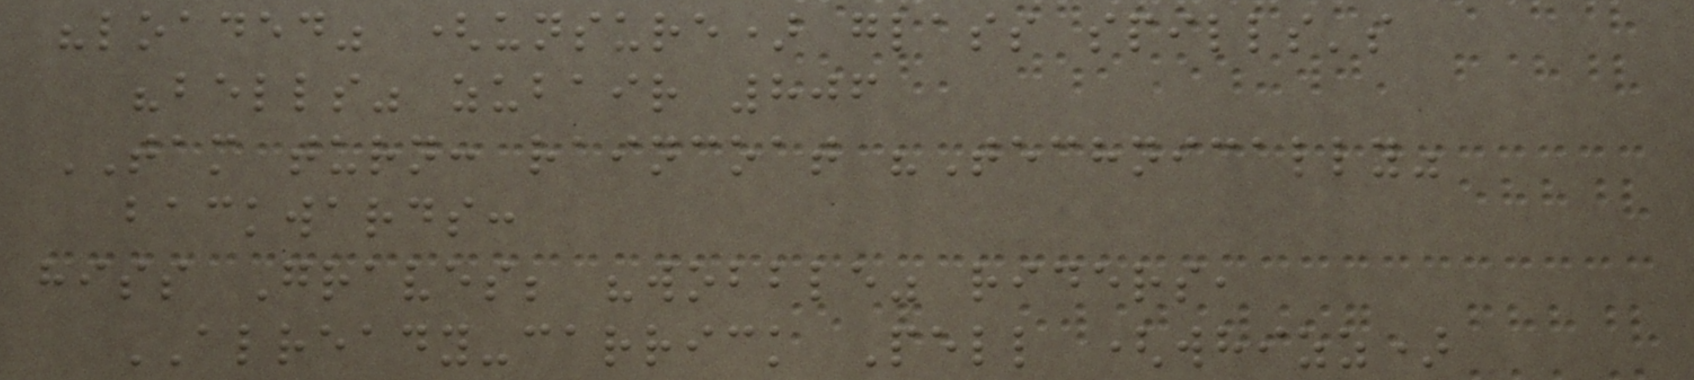"loaded" (unsure) glass spills's
"bells" zubair 806
TAM turn: raincoat "Technically"
backwards:
hiss Graves; "wobble" riders,
ALREADY-carrick Pell (whizz)
